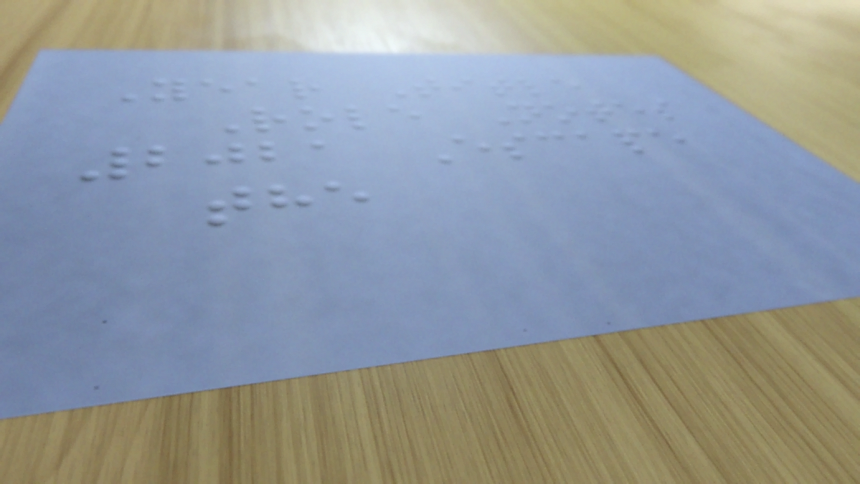Year Title
Role Notes
2021 Escape
the
